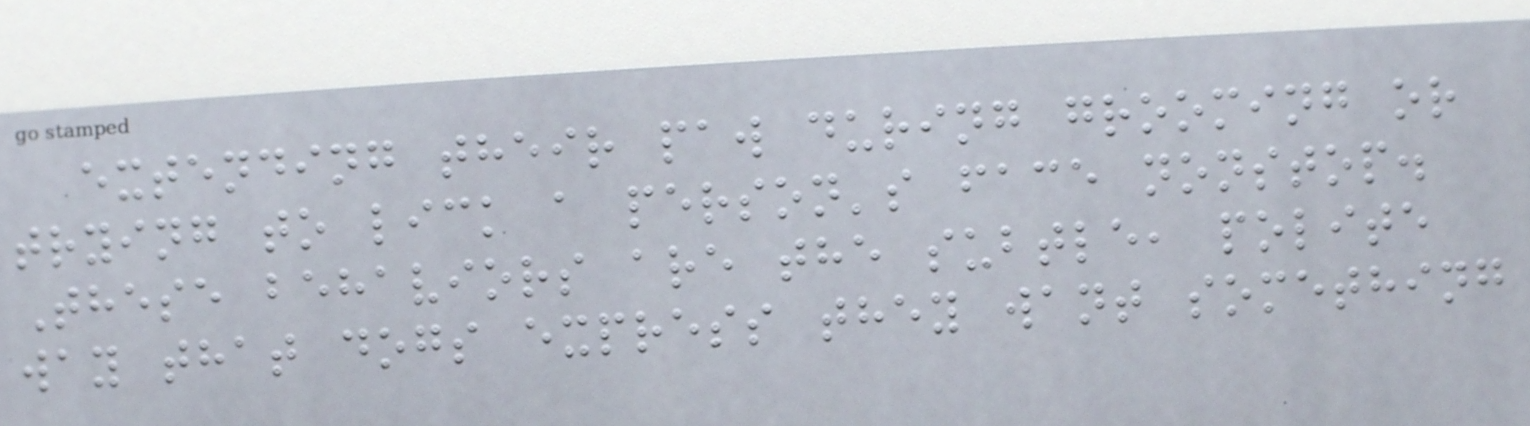extending their paw during grooming or
trying to lick a person's face nonstop.
These behaviors are the subtle, polite
way that dogs express they want something
